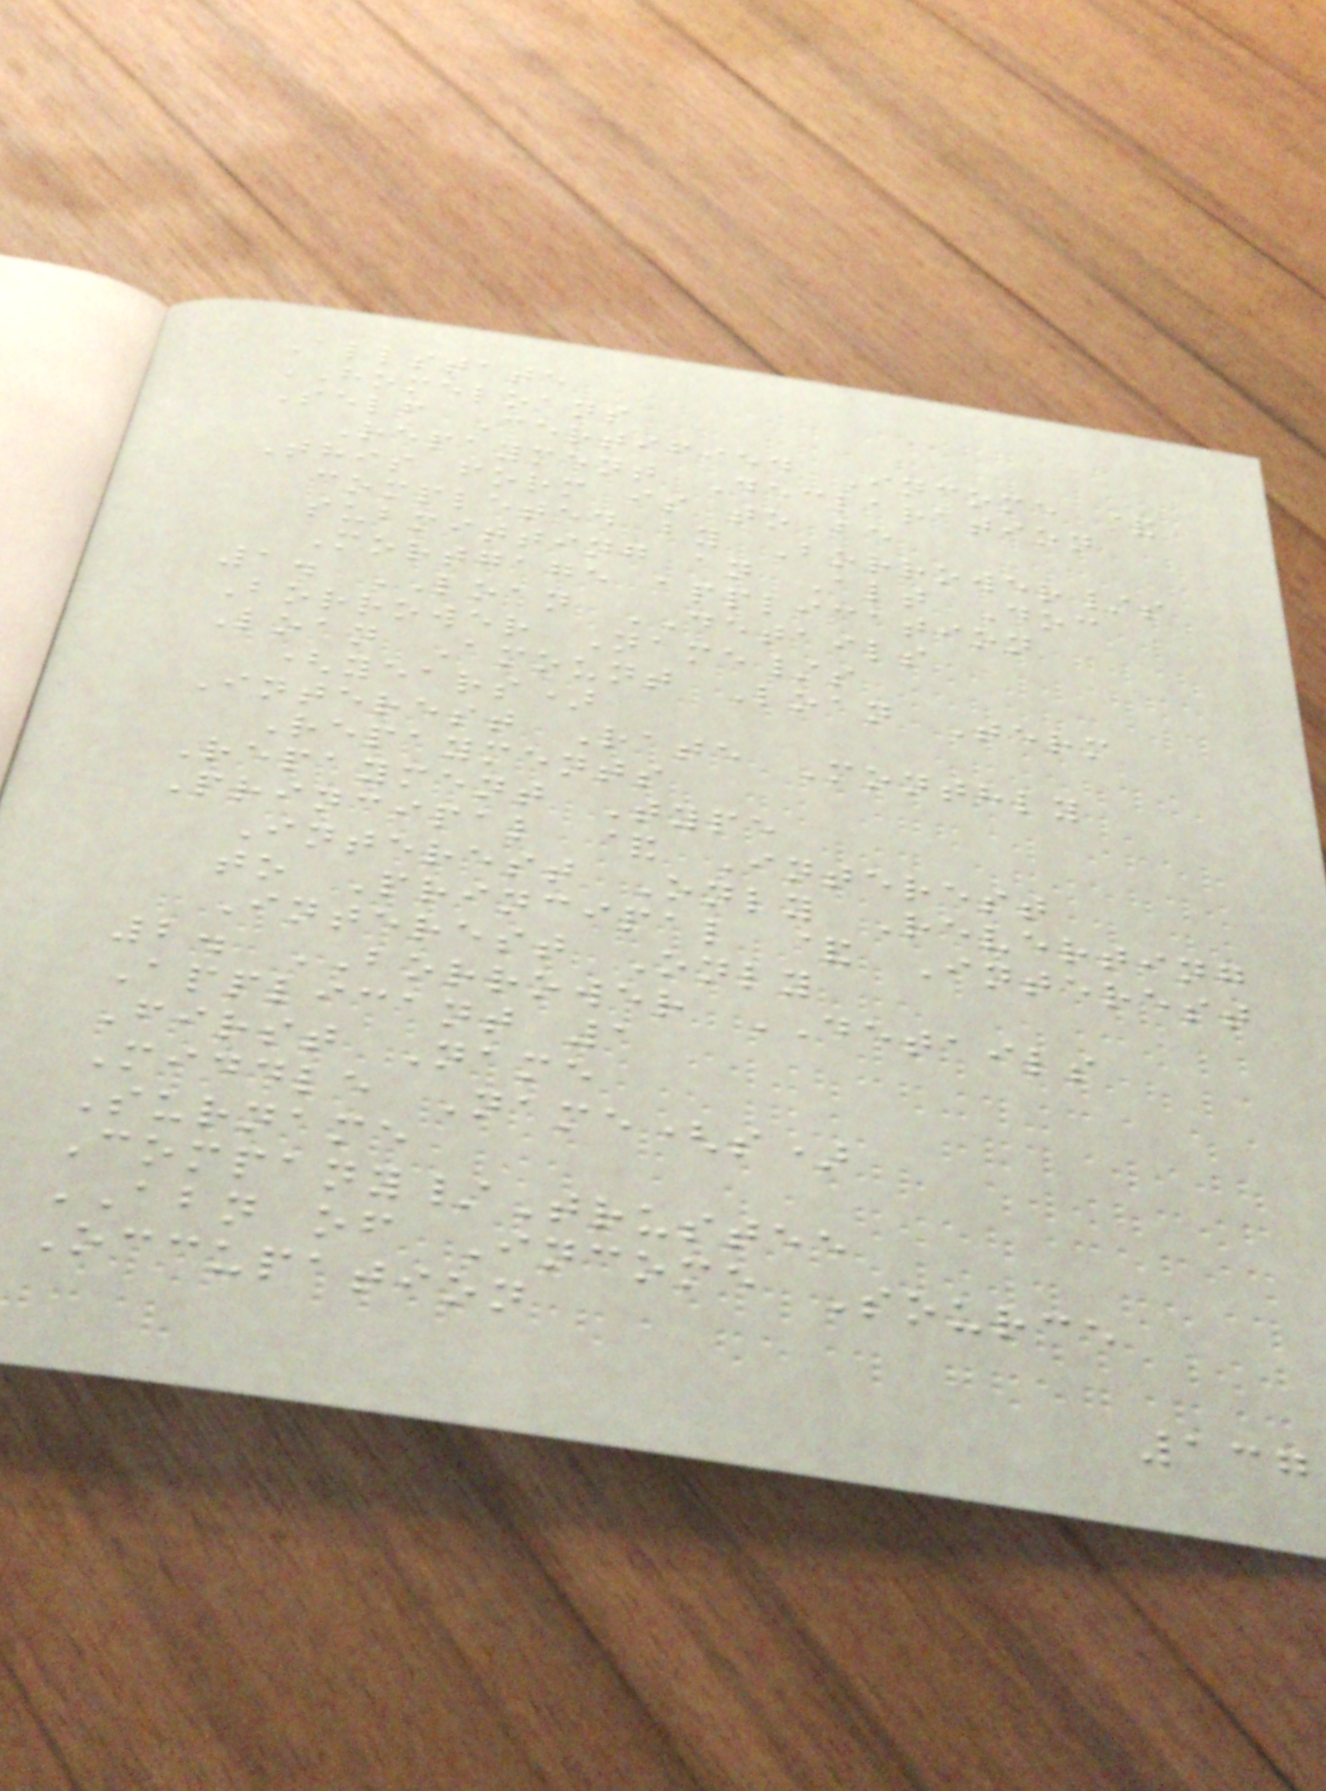Allstate
HOMELOANS
Self Certified Income &
Repayment Declaration
This form is to be
completed by Borrower/s
submitting an Alt Doc
Mortgage application
1. LOAN DETAILS
Borrower Name/s
Loan Amount Loan Term
(years)
Interest Rate Monthly
Repayments
Repayment Type
Principal & Interest
Interest Only Reverting
to Principal & Interest
Interest Only
2. BORROWER DETAILS
Applicant 1
First Name
Middle Name(s)
Surname
Company/Trustee
ABN of Income Source
Occupation
137
